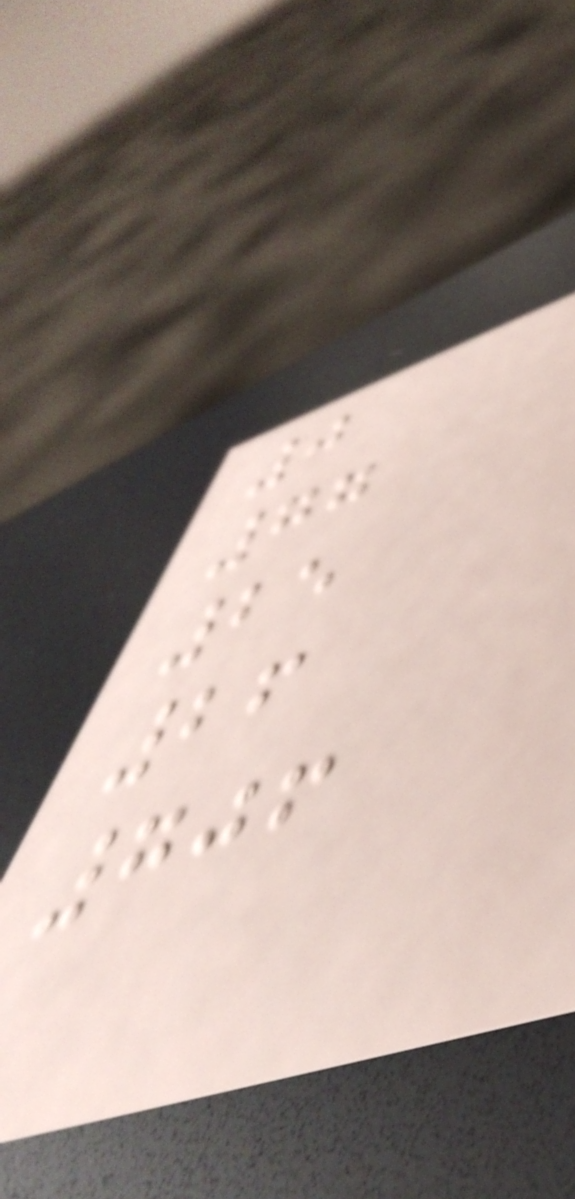0
77
25
26
706
